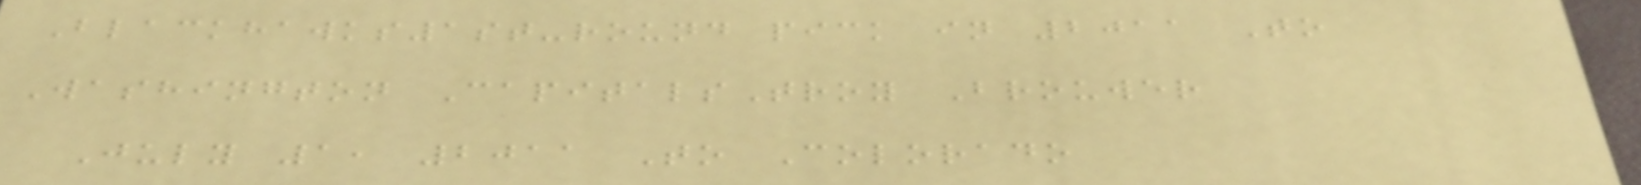Blackhawks1st-round pick in 2011 To
Washington CapitalsTroy Brouwer
July 1, 2011 To Colorado
